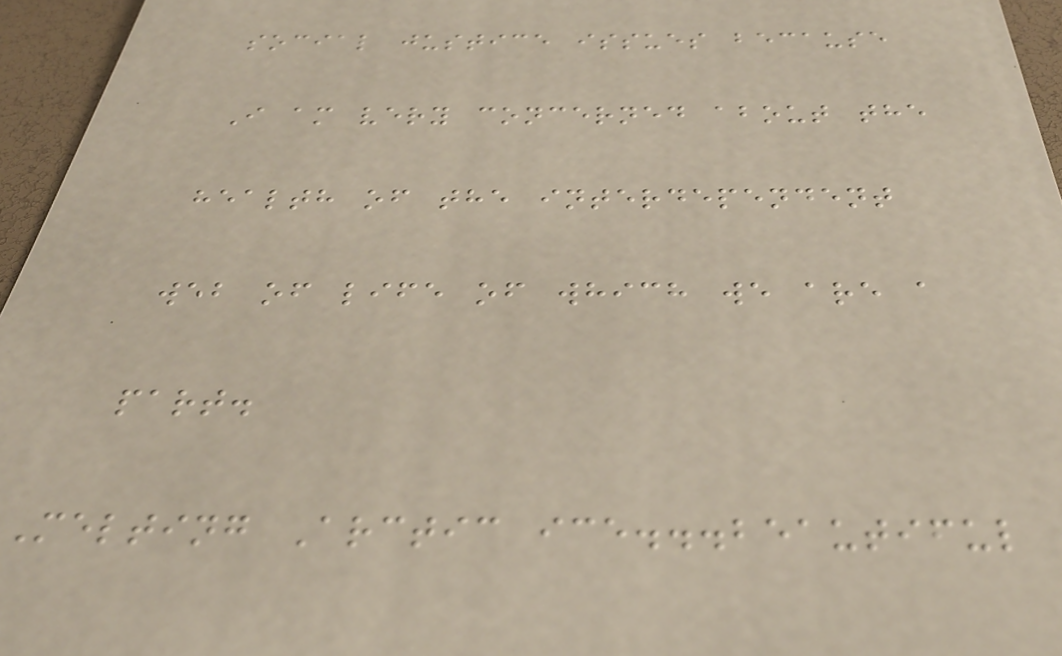social justice issues because
I am very concerned about the
health of the interdependent
web of life of which we are a
part.
Melting Arctic ice...beautiful
